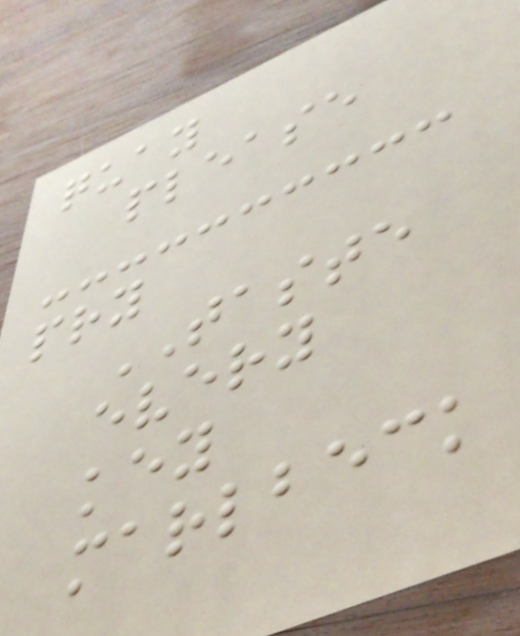quay
please
pry
TASTE
every
key
marlbeck
